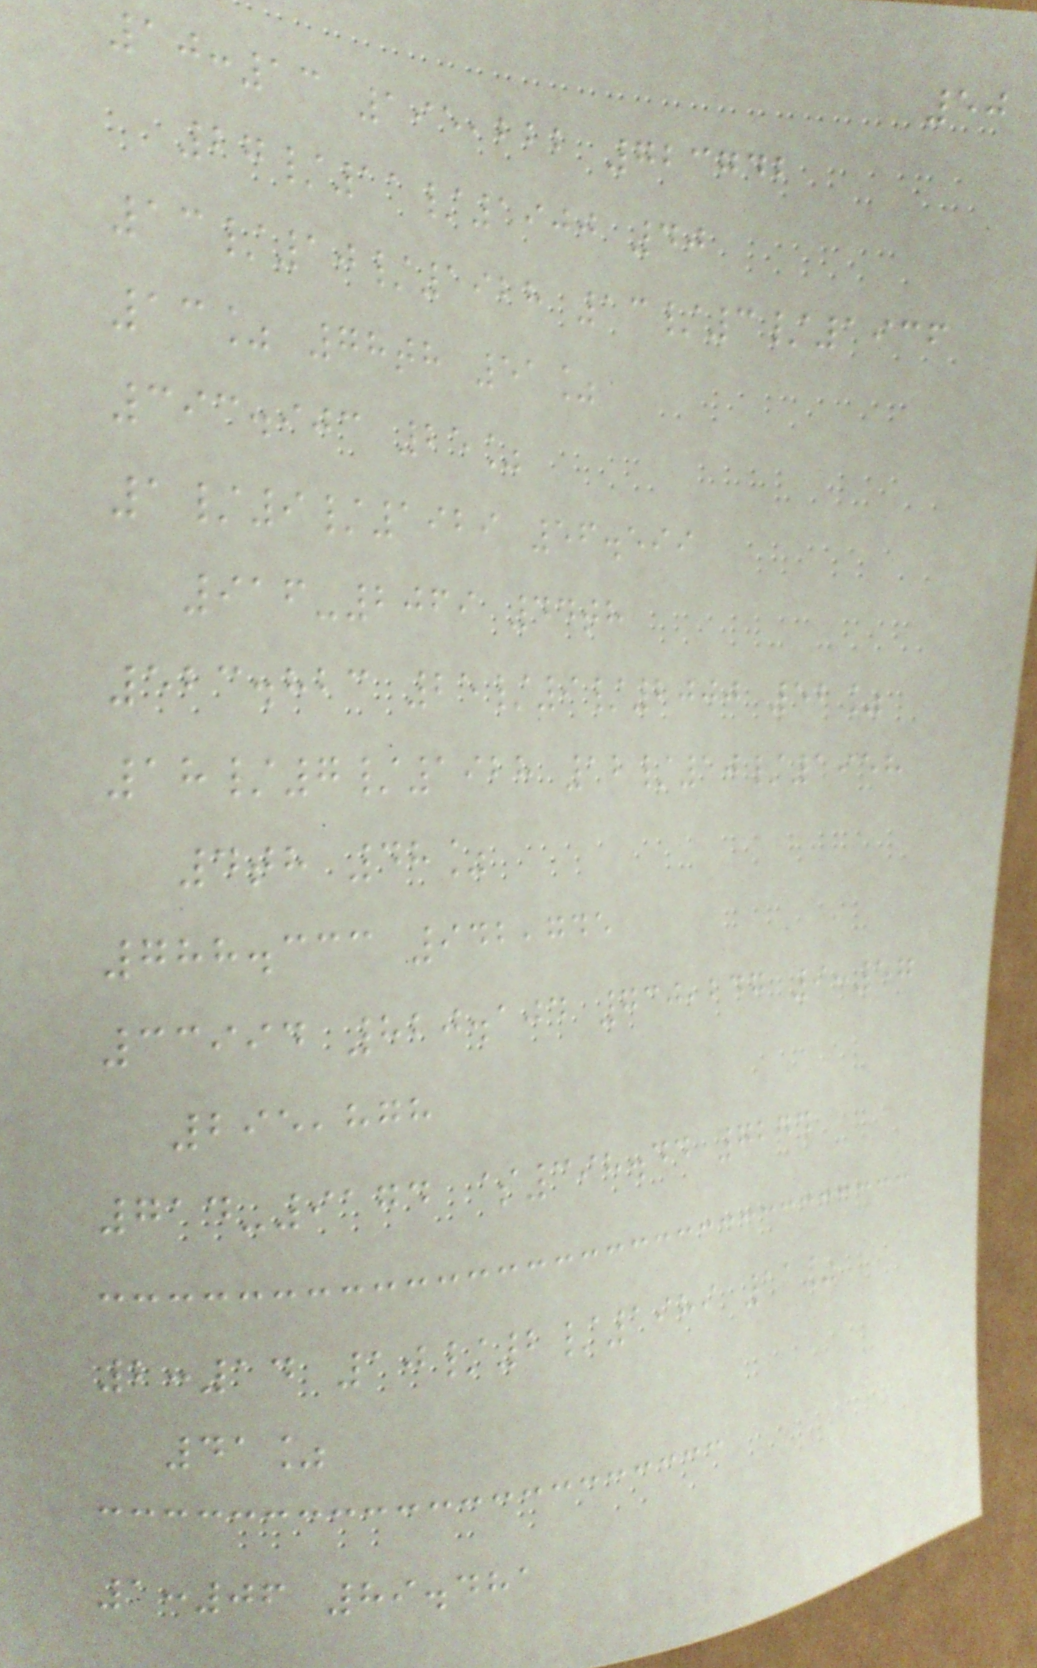50
10:13 195,222 723742
27/11/1900 40
13/10/1928 13/3/1936
13% 78th 51%
393.903 25%
1/9/1929 56.599
916-2069 44th
523.823 25/9/2000 52%
18/7/1928 12/10/1958
4th 48%
788.333 942,745
33994 820.104 730,247 9:57
295,878
714-9174 $398.44 7244
2:14 10/2/1989 11%
41%
1:06 89.481
